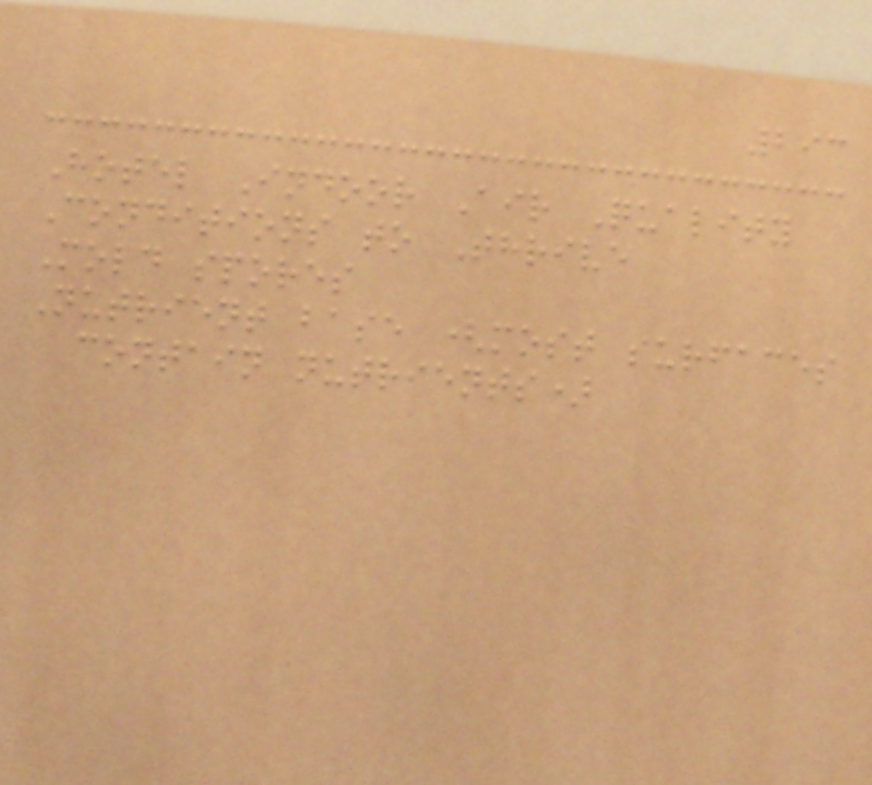293
Hotel Indoor Air Quality
Conditions to Thrive
Mold spores
Nutrient base (most surfaces
contain nutrients)
